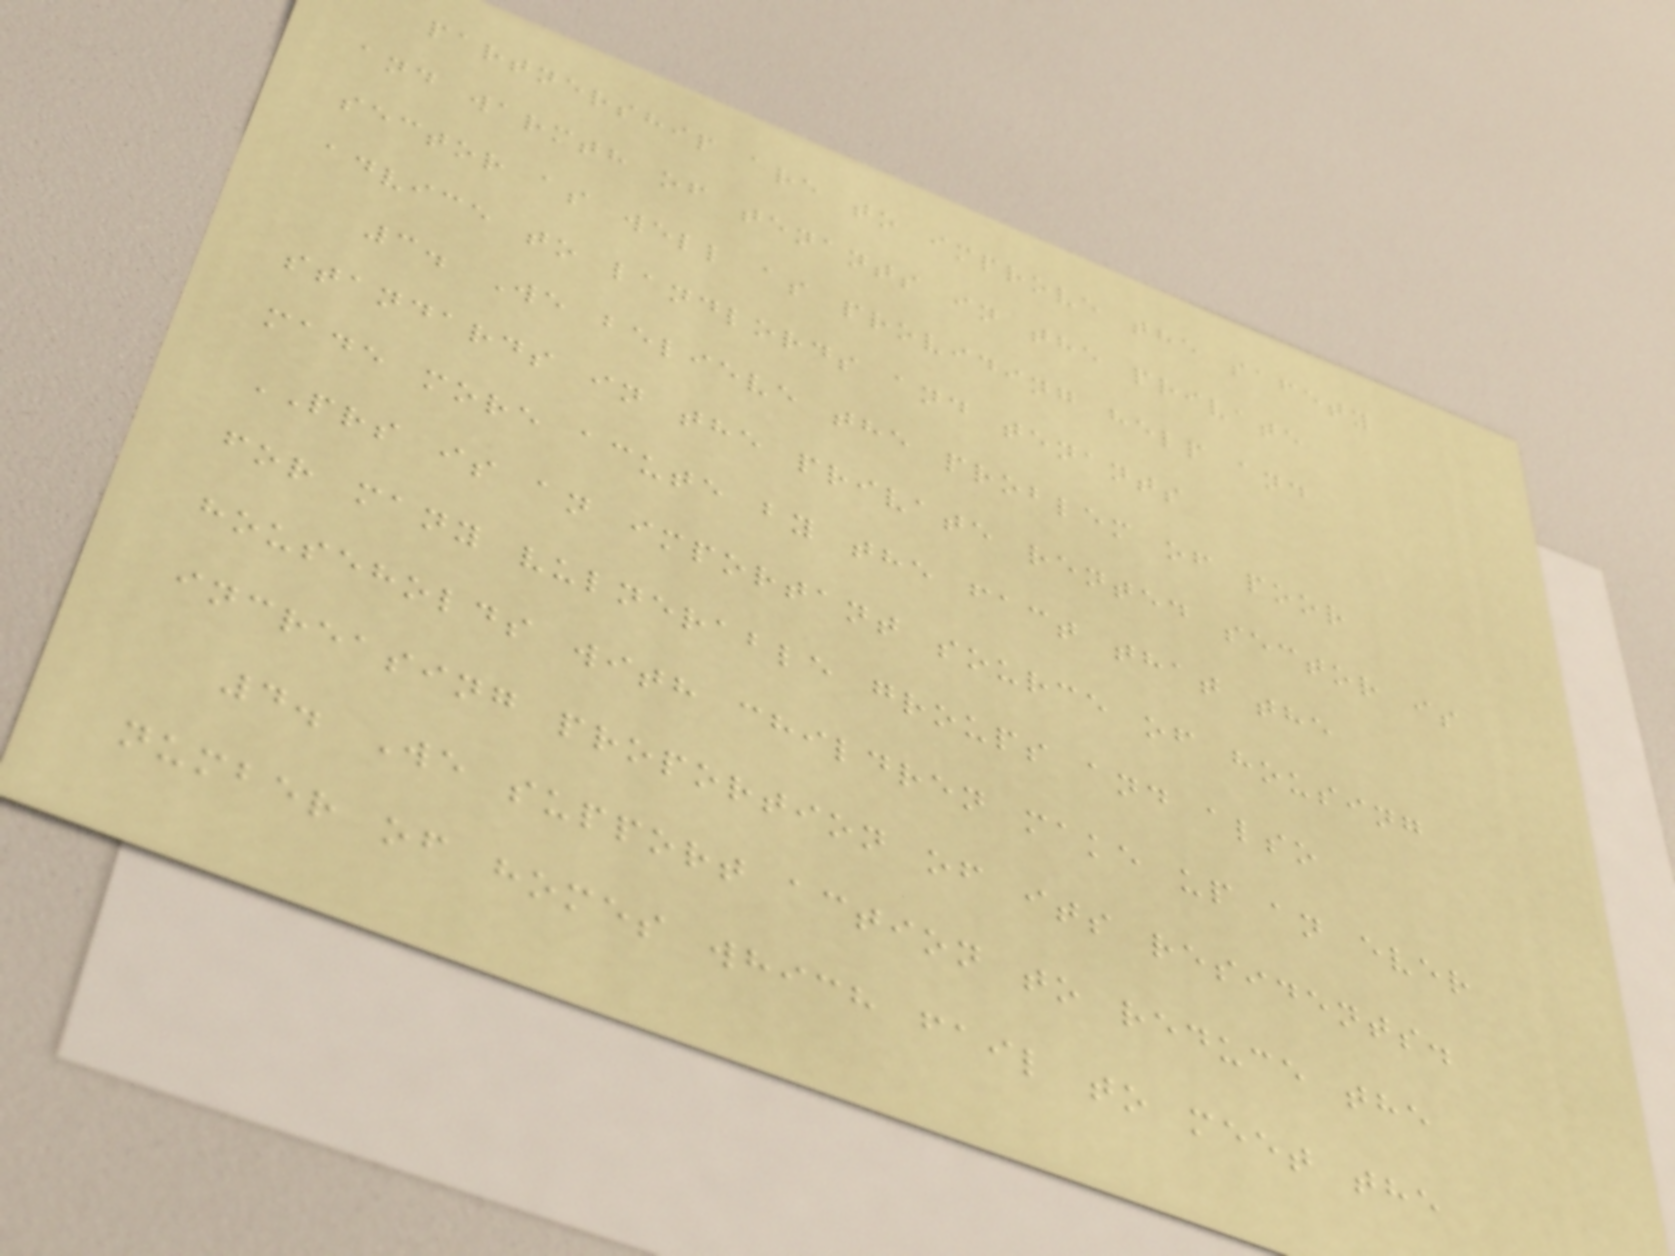partnership are to improve the safety
and warmth of tenants in the private
sector as well as providing help and
advice to landlords and tenants
3. We believe the problem of poor
standards in the private rented sector is
made more acute by the fact that the
PRS is an important source of housing
for many vulnerable groups and also
households with children make up an ever
increasing proportion of its residents.
4. We support action to reduce the
number of homes which fail to meet the
